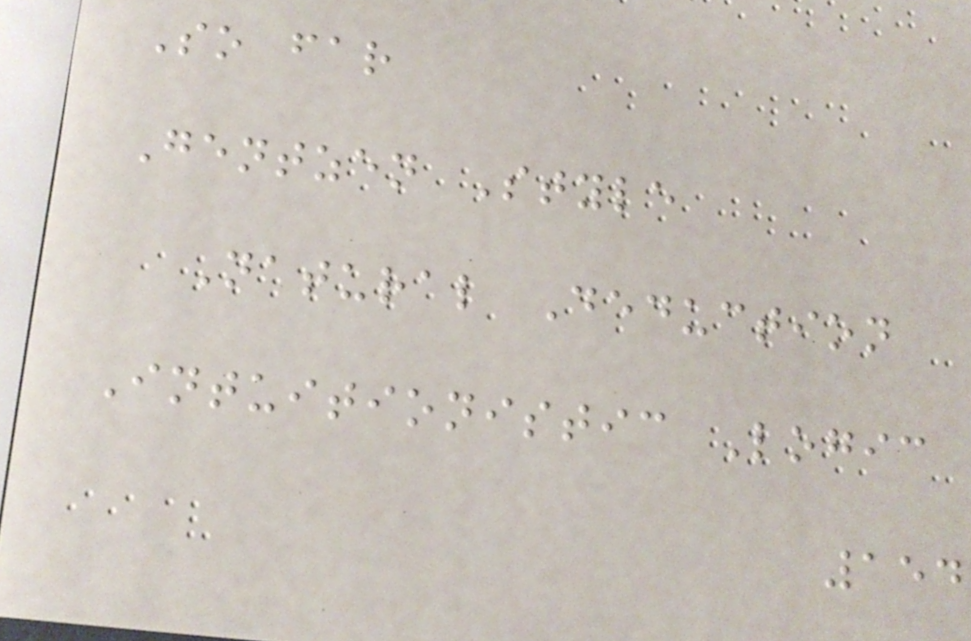So far
Gentzen Style
Natural Deduction
Intuitionistic Logic
154
